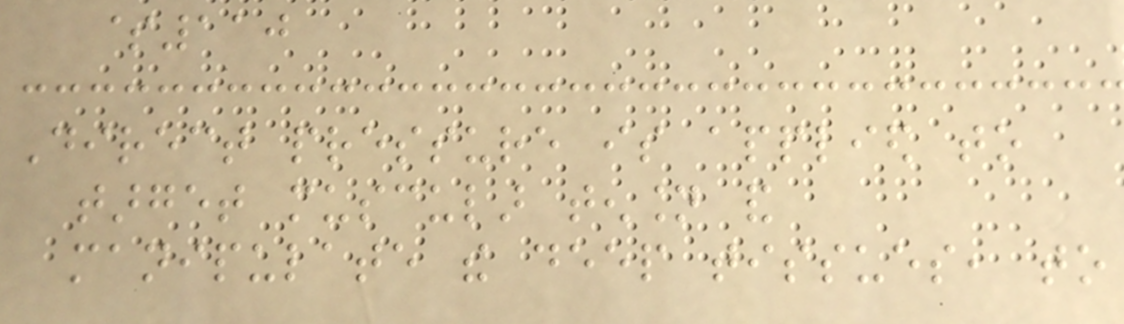$110
Direct pressure is applied to
target muscular tension and
manipulate the deep tissues, to
